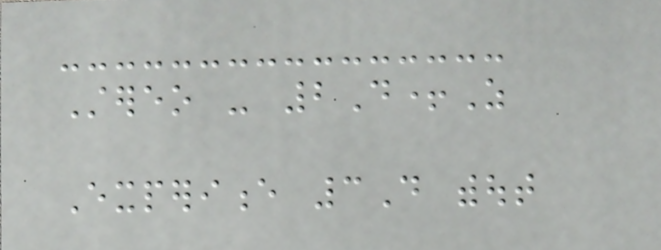Stereo - 2D+Z
Experience 3D without
